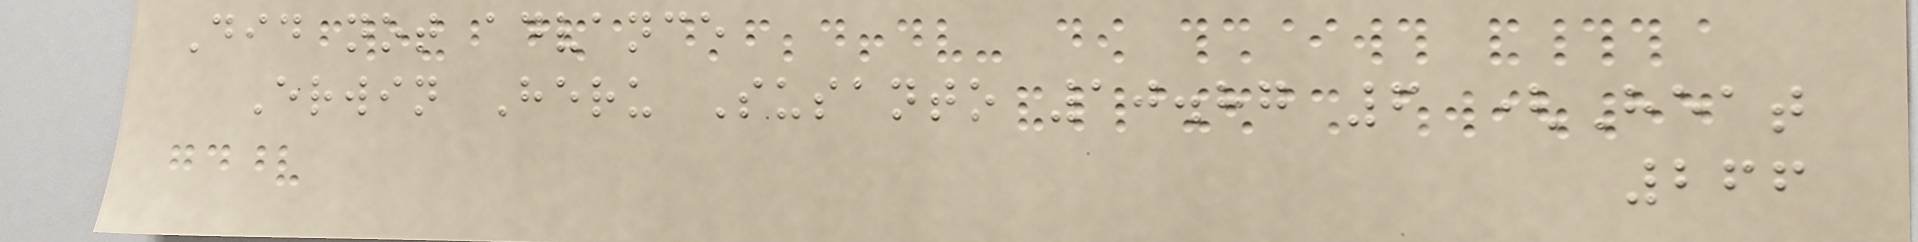Did not advance
Erwin Heru Susanto 10.87 6 (Heat
266
